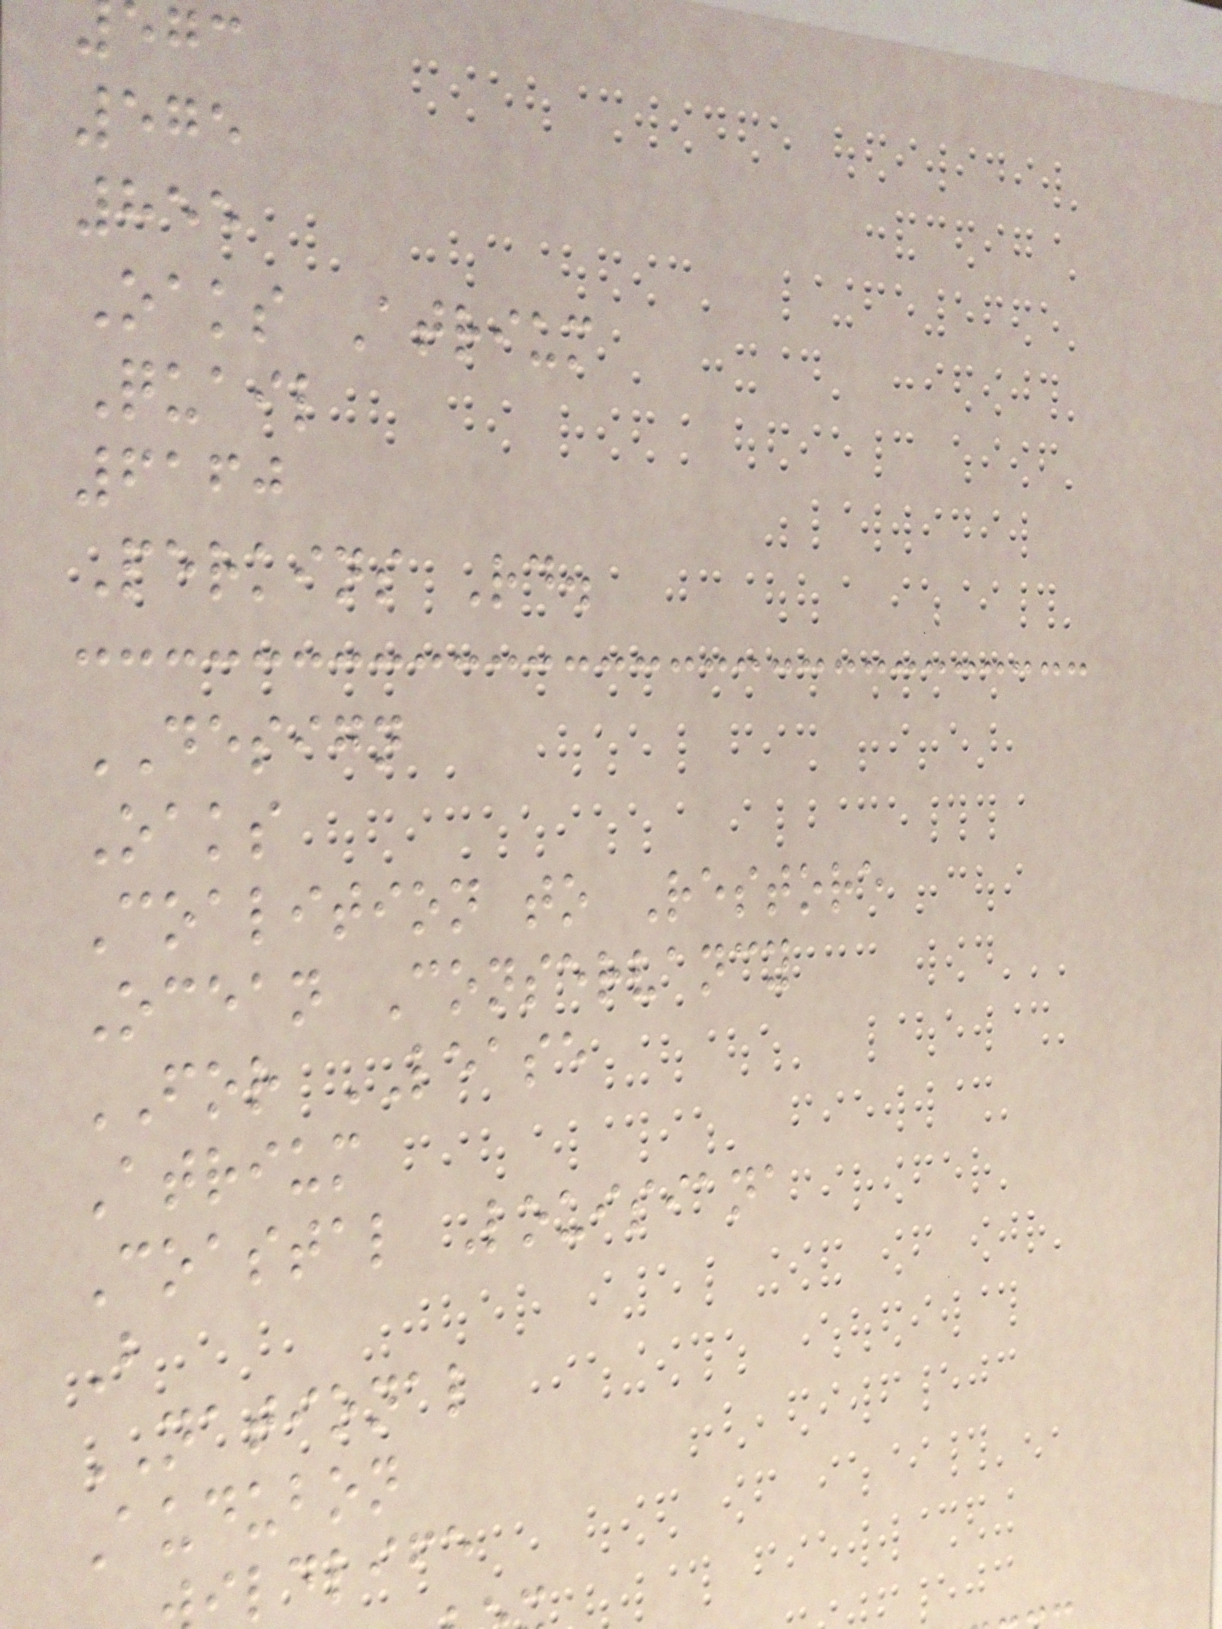575
855
Oaks Atrium
Quail
6160
Perkins Rd.
DESIGN
Oaks
Coalition to Restore
Ocean Conservancy
FOR LEASE
Atrium
Coastal Louisiana
B
NATIONAL
Audubon
ldlife
